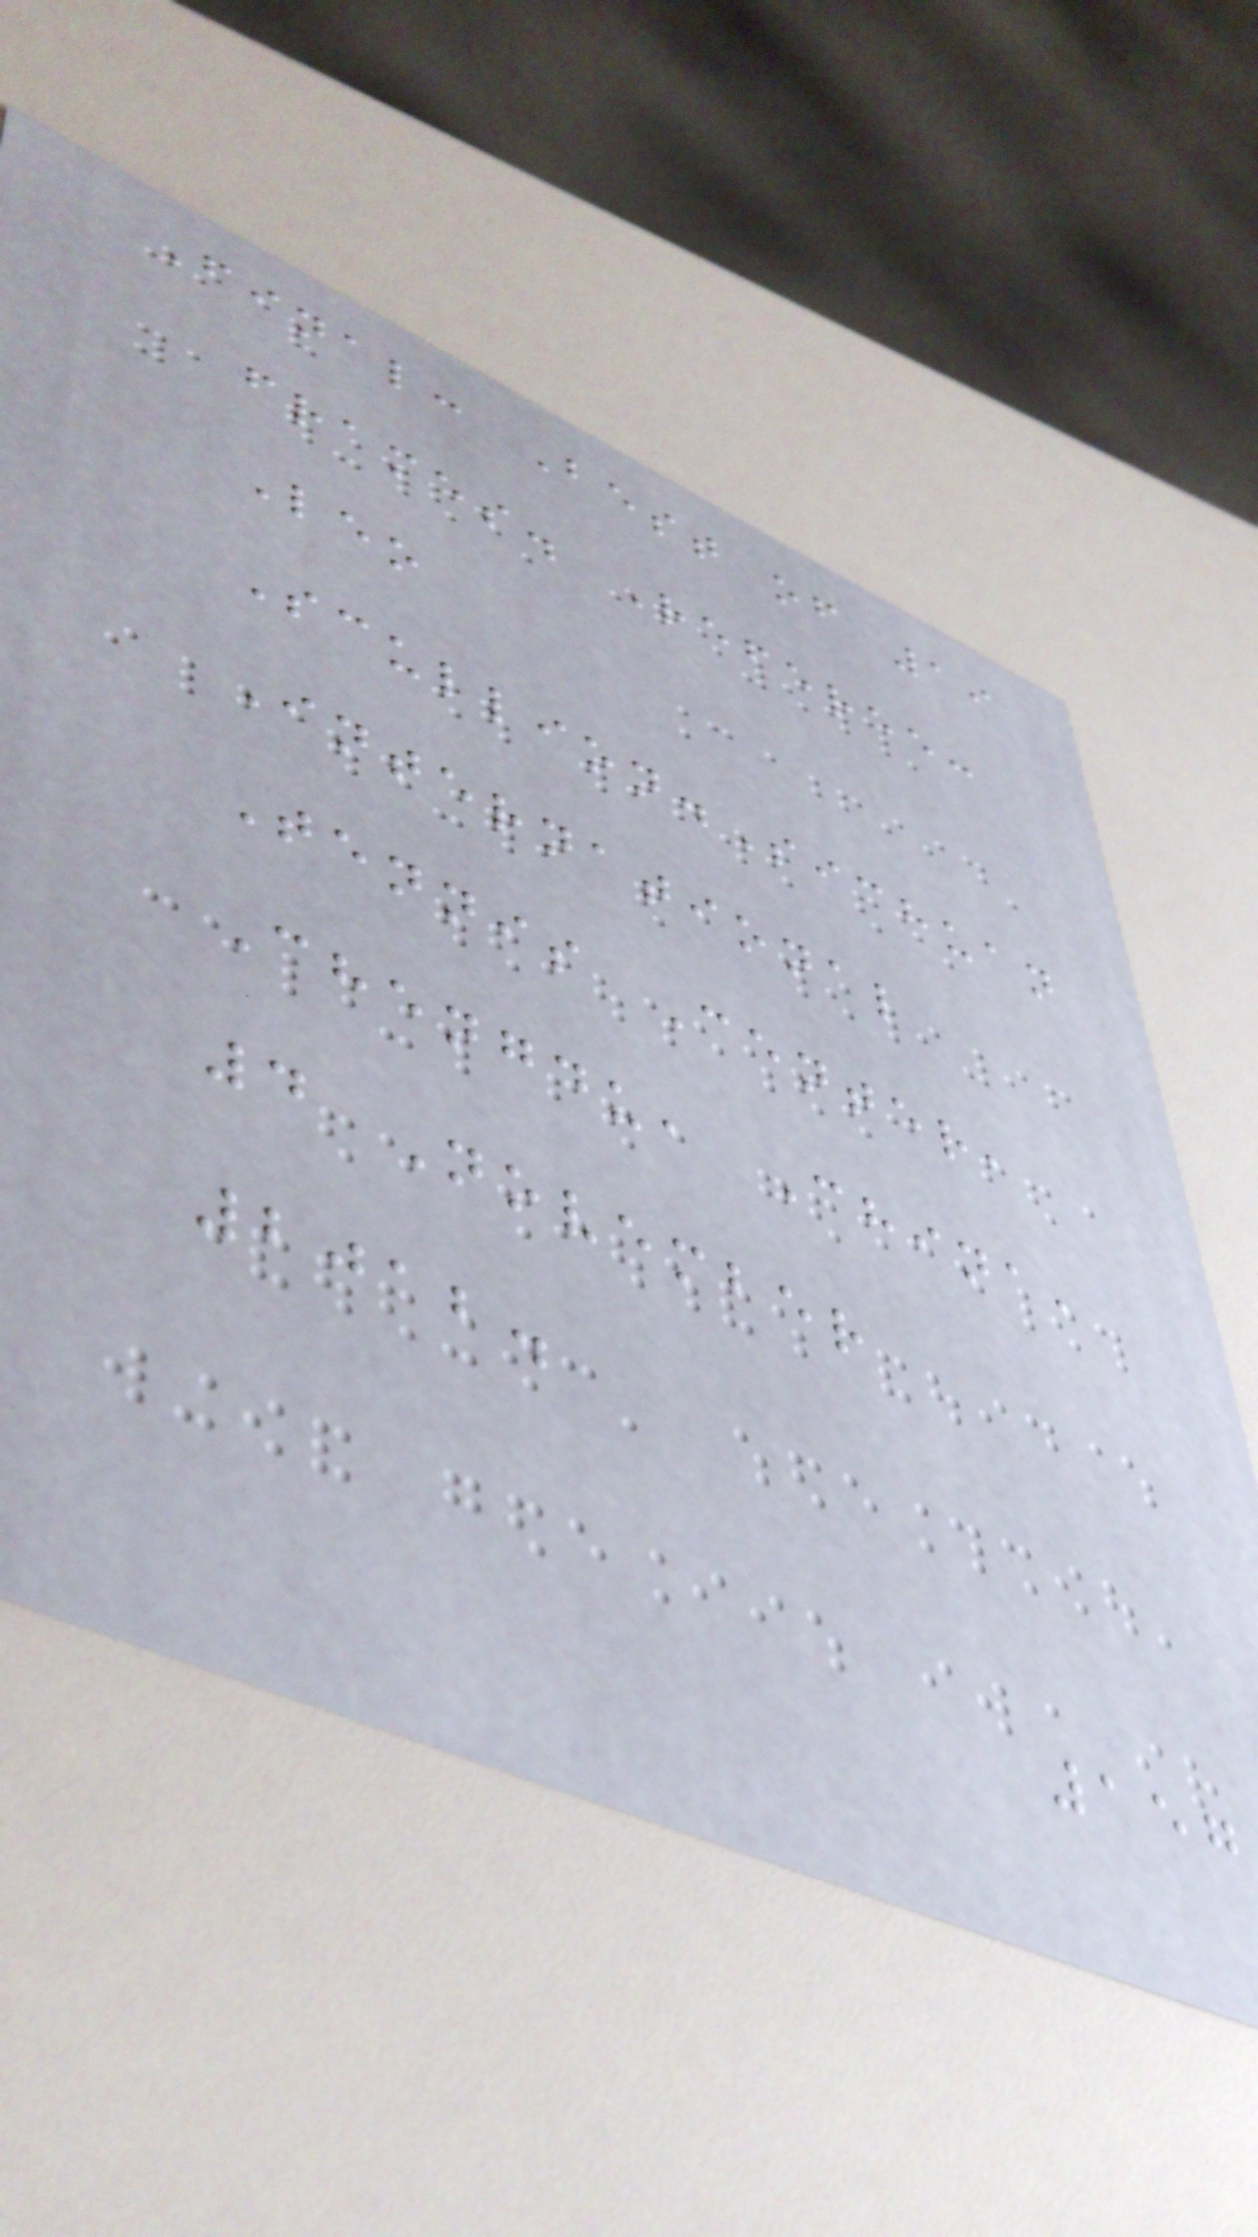Final: Best of 19
frames. Referee:
Leo
Scullion.Sichuan
International
Tennis Center,
Chengdu, China,
4 November
2012.
157
